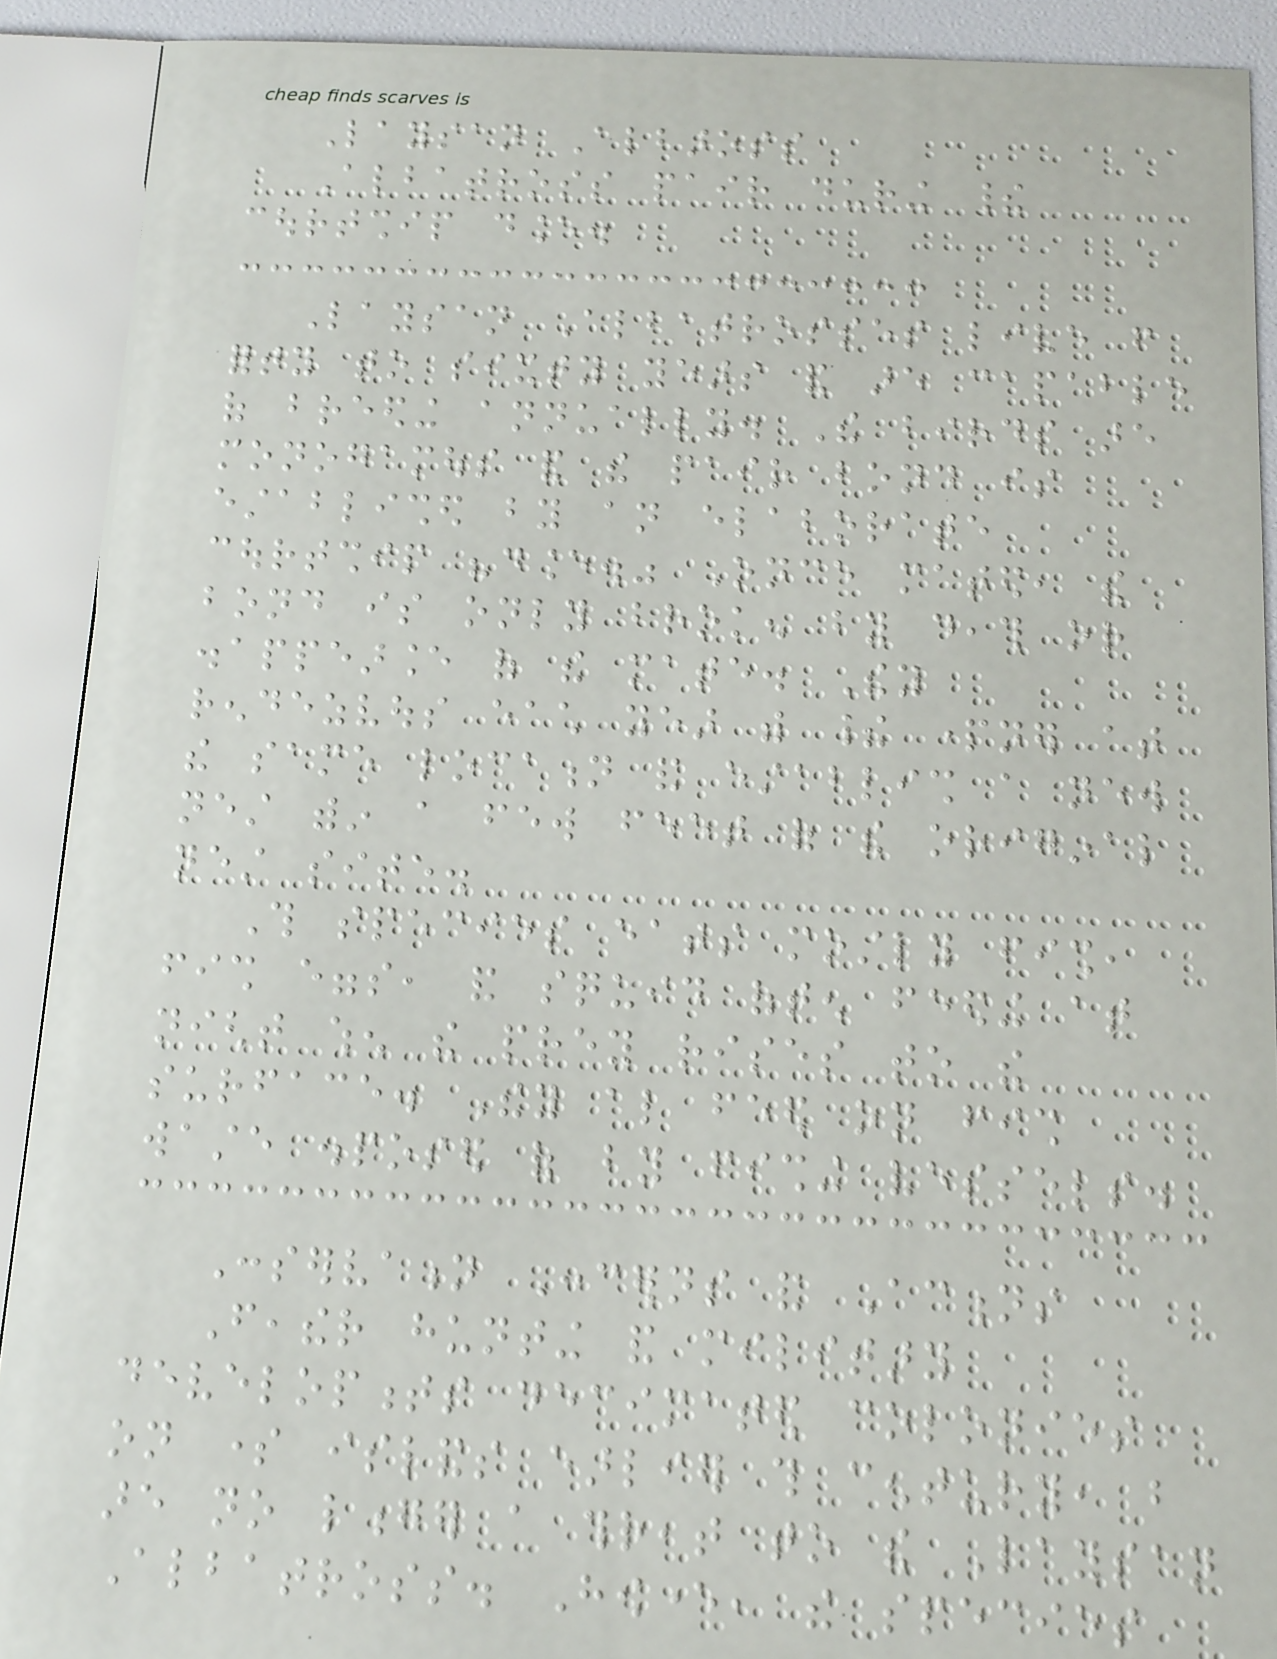Laysan Albaross
Albatross pair during their
courtship dance.
Laysan Albatrosses live from
forty to sixty years and are capable
of breeding annually. The birds are
monogamous and the pair bond is
established by an elaborate
courtship "dance." Once mated, the
bond is only broken by death or
disappearance of the mate. They
rendezvous each year with their partner at
the same location and establish a new
nest within a few feet of the original
nest site.
This species eats mostly fish,
fish eggs, and squid often feeding at
night when the prey rises to the
surface. They also feed on fish
waste disposed of by fishing vessels.
Conservation Concerns and Actions
Feather hunting and military
developments decimated colonies
on some islands earlier this century, but
are no longer a threat to the Laysan
Albatross. However, the species
